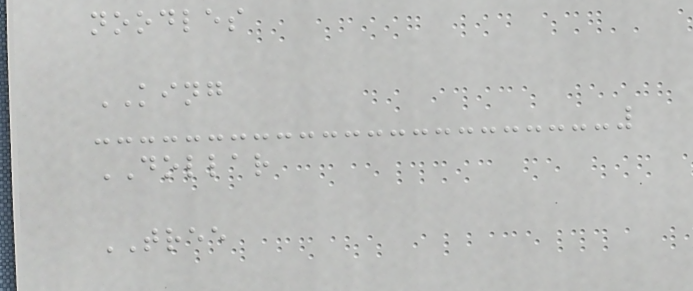noodles
KING
DOLLAR
TREE
